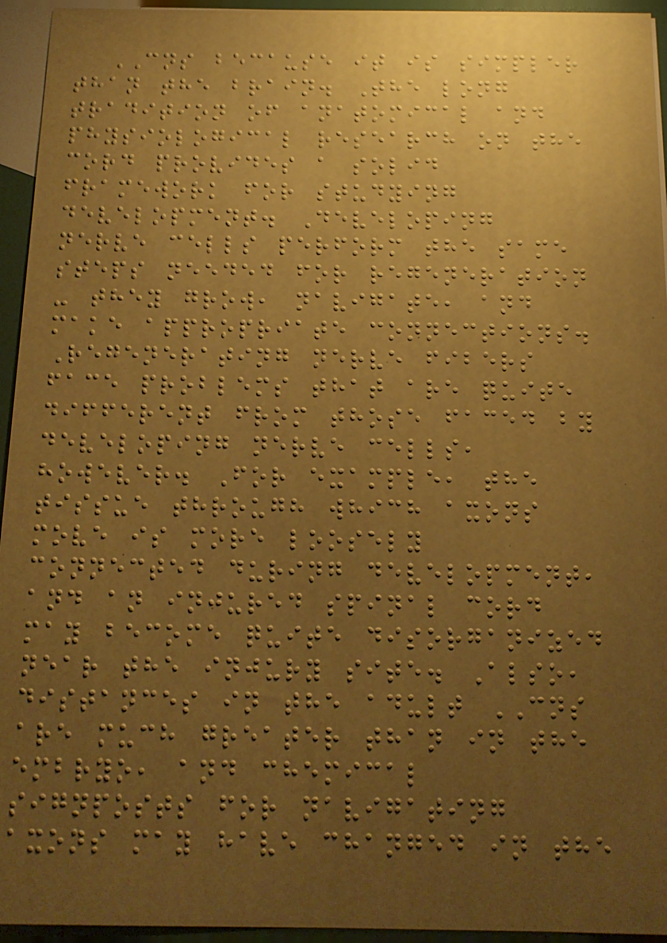CNS because it is simpler
than the brain. The long
tradition of anatomical and
physiological research on the
cord provides a solid
framework for studying
development. Developing
nerve cells perform the same
steps needed for regeneration
- they grow, navigate, and
make appropriate connections.
Regenerating nerve fibers
face problems that are quite
different from those faced by
developing nerve cells,
however. For example, the
tissue through which axons
move is more loosely
connected during development,
and an injured spinal cord
may become quite disorganized
near the injury site. Also,
distances in the adult CNS
are much greater than in the
embryo, and chemical
signposts for navigating
axons may have changed in the
